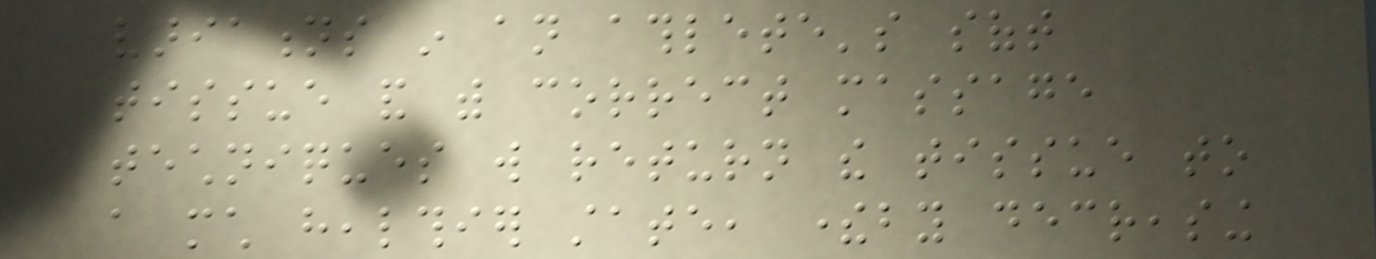variations in an athlete's soft
tissue and with correct massage
techniques will return the tissue to
a much healthier state, thereby decreasing
